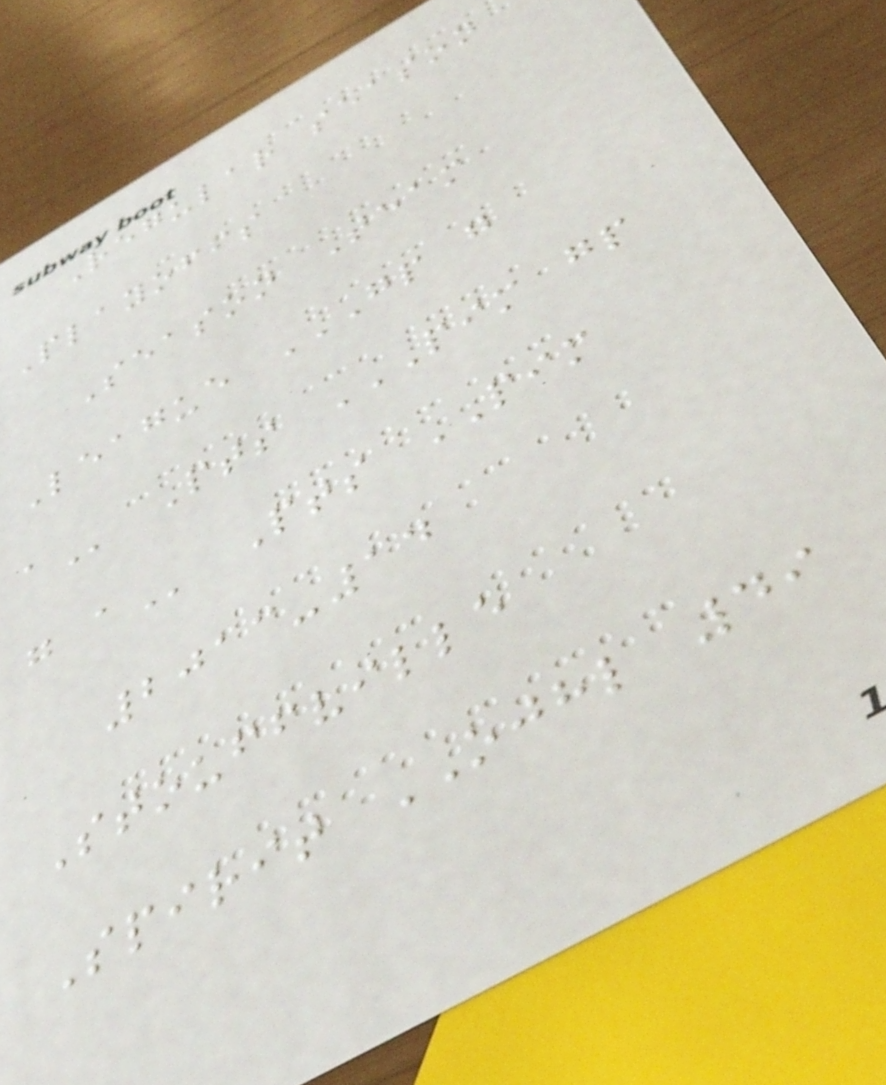Regular season
Playoffs
Season Team
League GP G
A Pts PIM GP
G A Pts PIM
2013-14
Stouffville
Spirit OJHL 49
